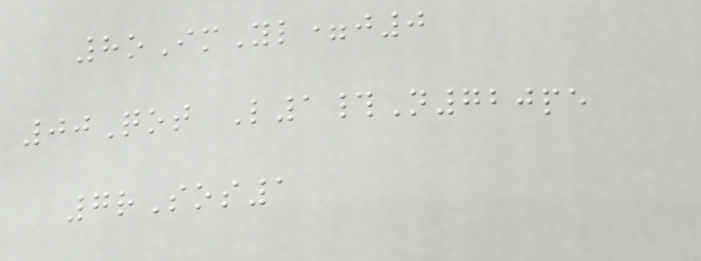8oImYl=j0
00Qot L1#N720pe
7rSos1
